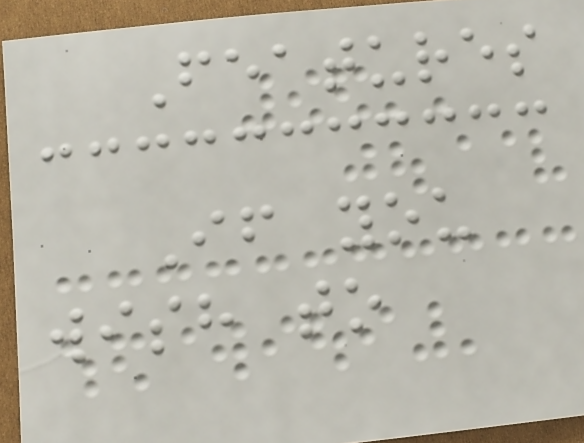Features
If you
wish to
